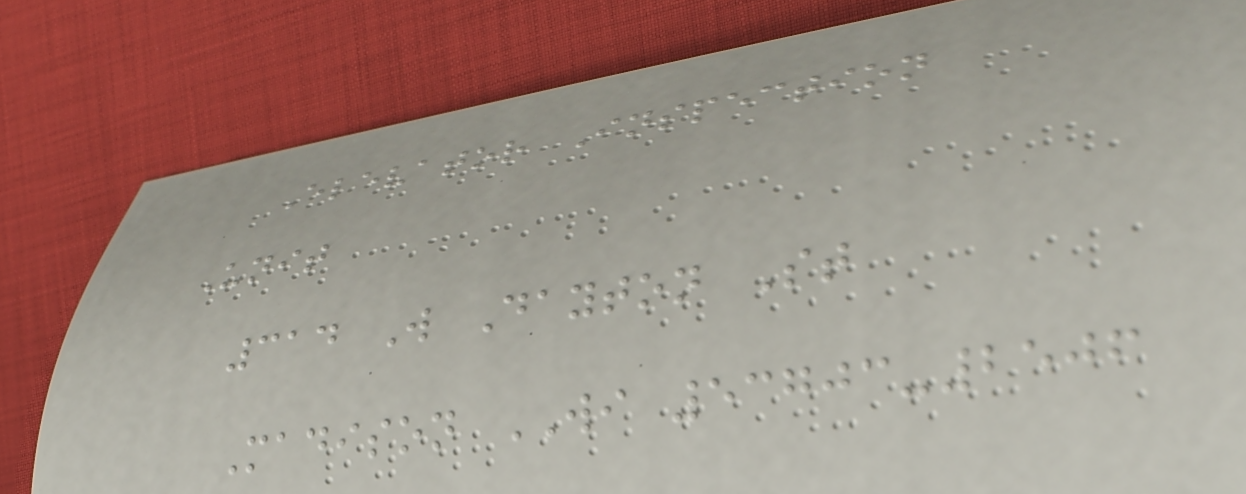Elevator Inspection
Unit
314 W Dayton St
Madison WI 53703-2506
